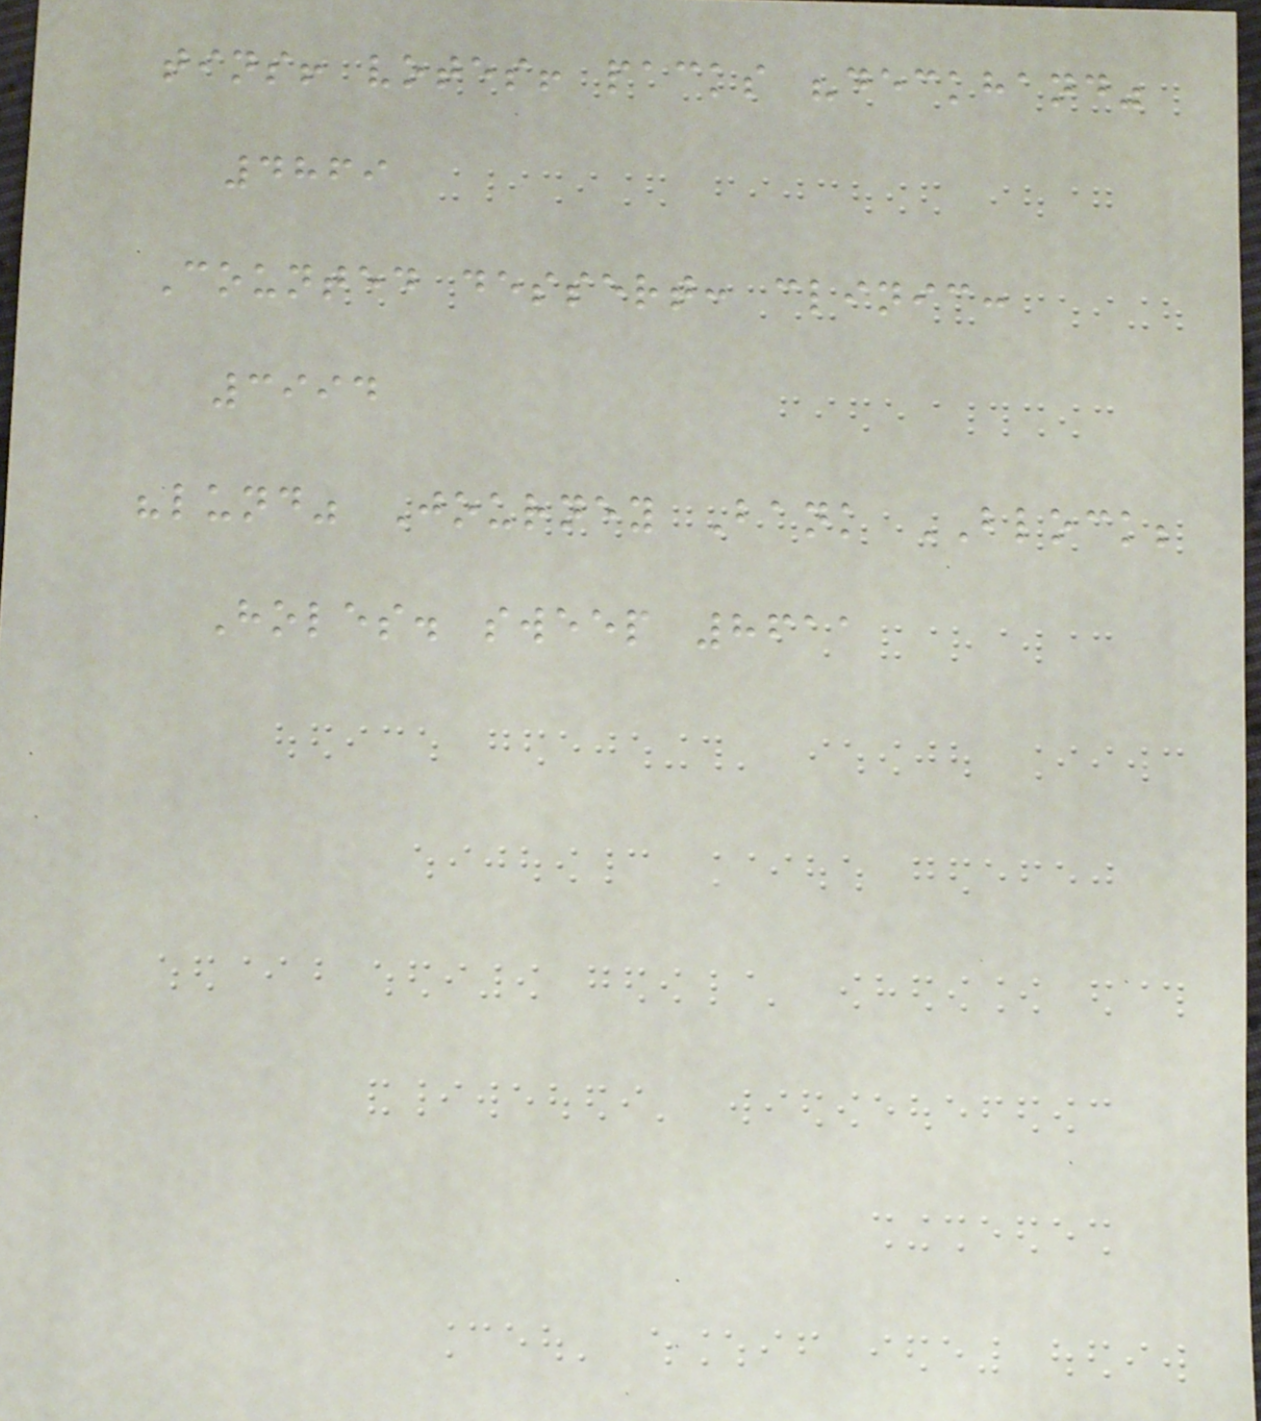tins! votes! packs "deckhand"
4869
Counted dessert: clinic:
3994
"lund" Journey Bank BLOCK;
Holes. sweep 8611
